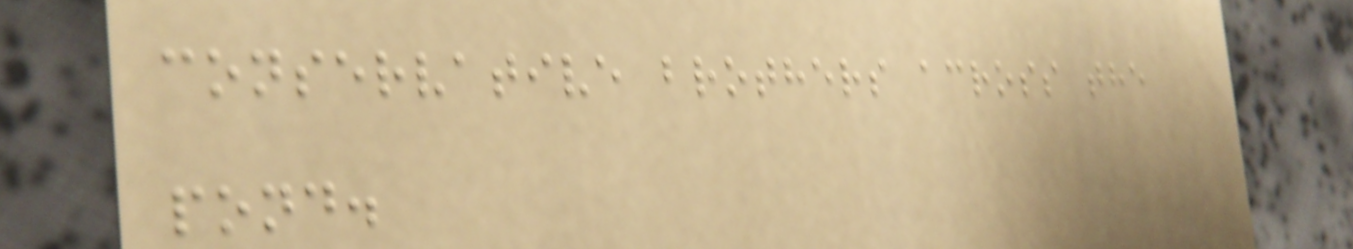conservative brothers across the
pond.
